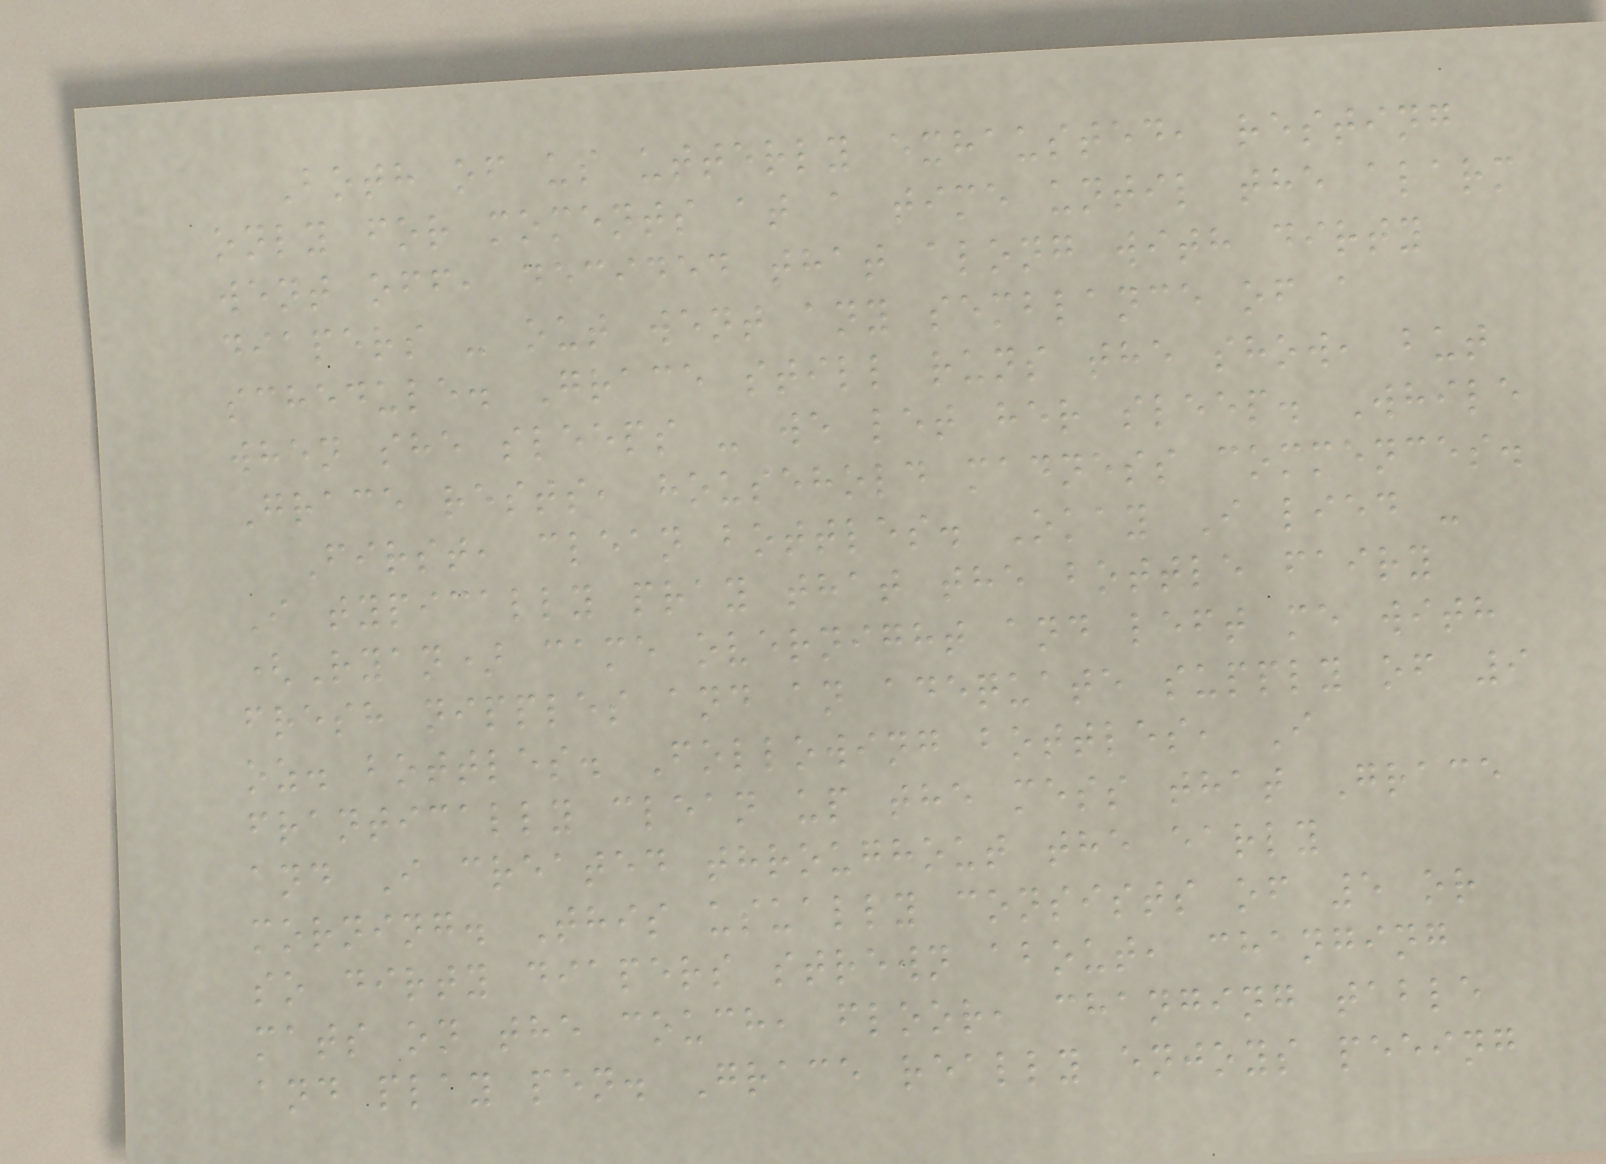Both of us utterly exhausted, resting
only for moments at a time until the alarm
went off, decided that along with dirty
diapers - out went any semblance of a
schedule. Grace still runs the show, but
when she sleeps - we let her sleep. While
Grace rests, household madness commences.
First, clean bottles. Okay I lied -
I typically pray that the bottle fairy
(Ryan) came overnight and left me with
fresh nipples and an adequate supply of 9
oz. bottles. Following bottles, I
frantically clean up the mess that Grace
and I created throughout the early
morning. This usually consists of 5 or
so dirty diapers strewn about, changing
mats on the couch, floor, changing table
and play pen. Grace really enjoys peeing
